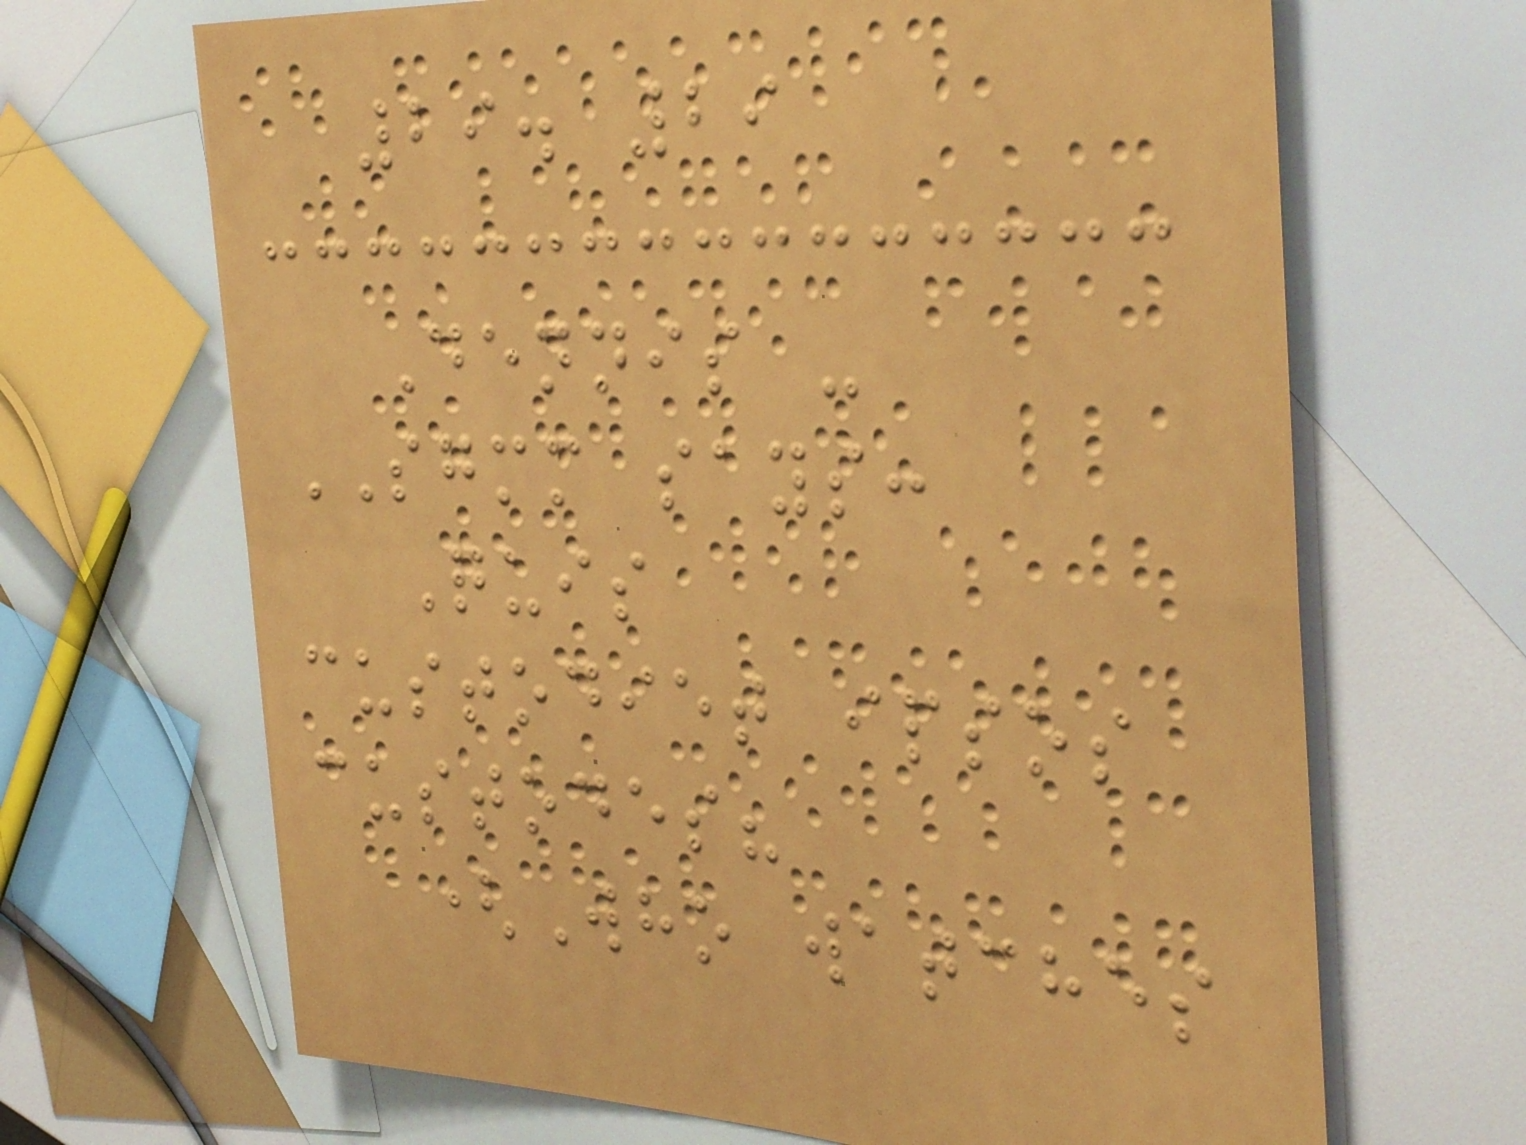29. 29
Dennis -
SGMM says:
Quis
custodiet ipsos
custodes?
(Who watches
